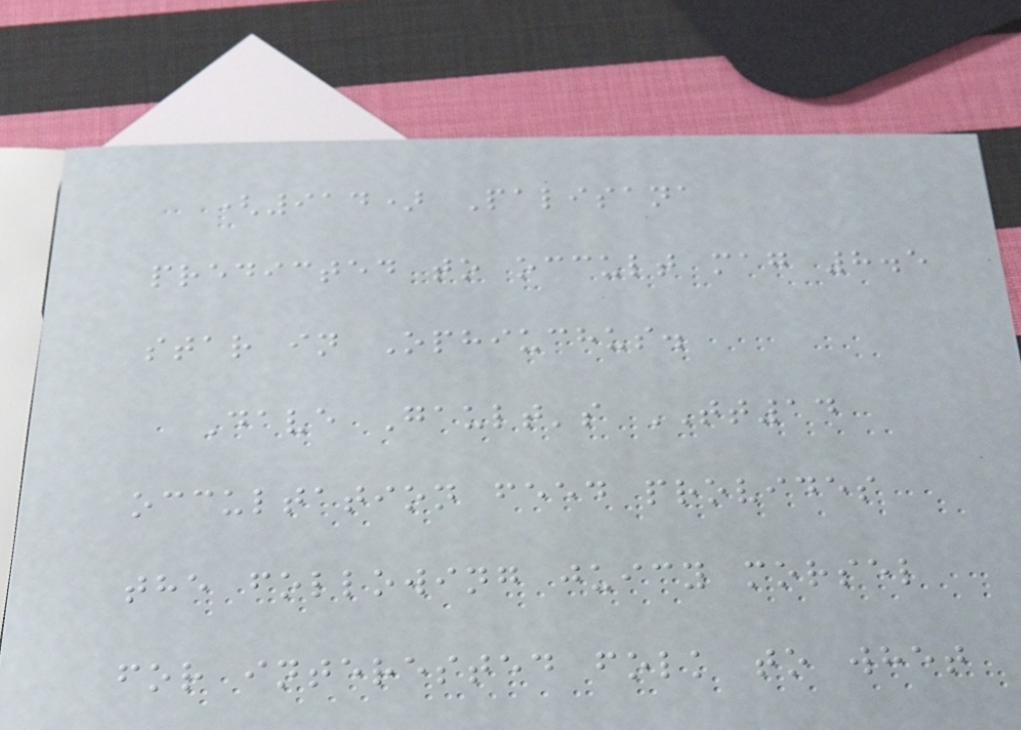(914) Palisana
predicted to occult mag 8.5
star in Ophiuchus.
Dave Gault's TT14
occultation feed provides
the following juicy morsel
for interested folk to whet
